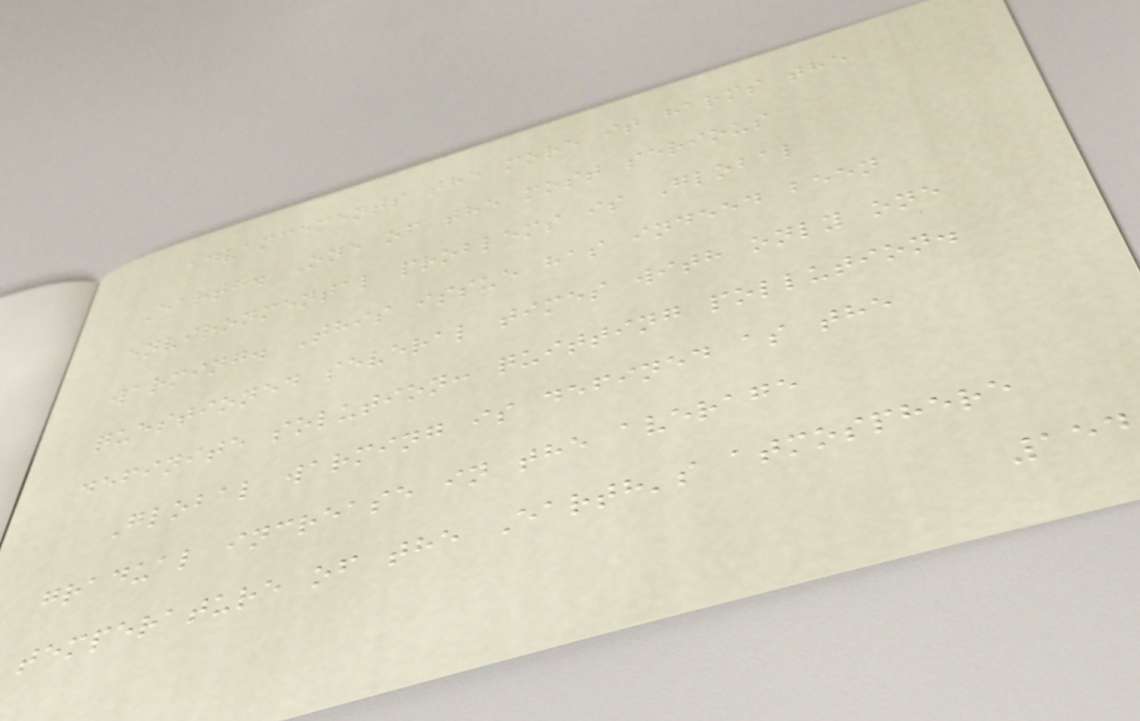advancements the more it harms the
Earth. One of the most serious
environmental problems is Global
warming. This issue has indeed been
questioned several times with only one
definite solution: quitting pollution.
Global warming is defined as the
gradual increase in the average
temperature of the Earth's atmosphere
154
